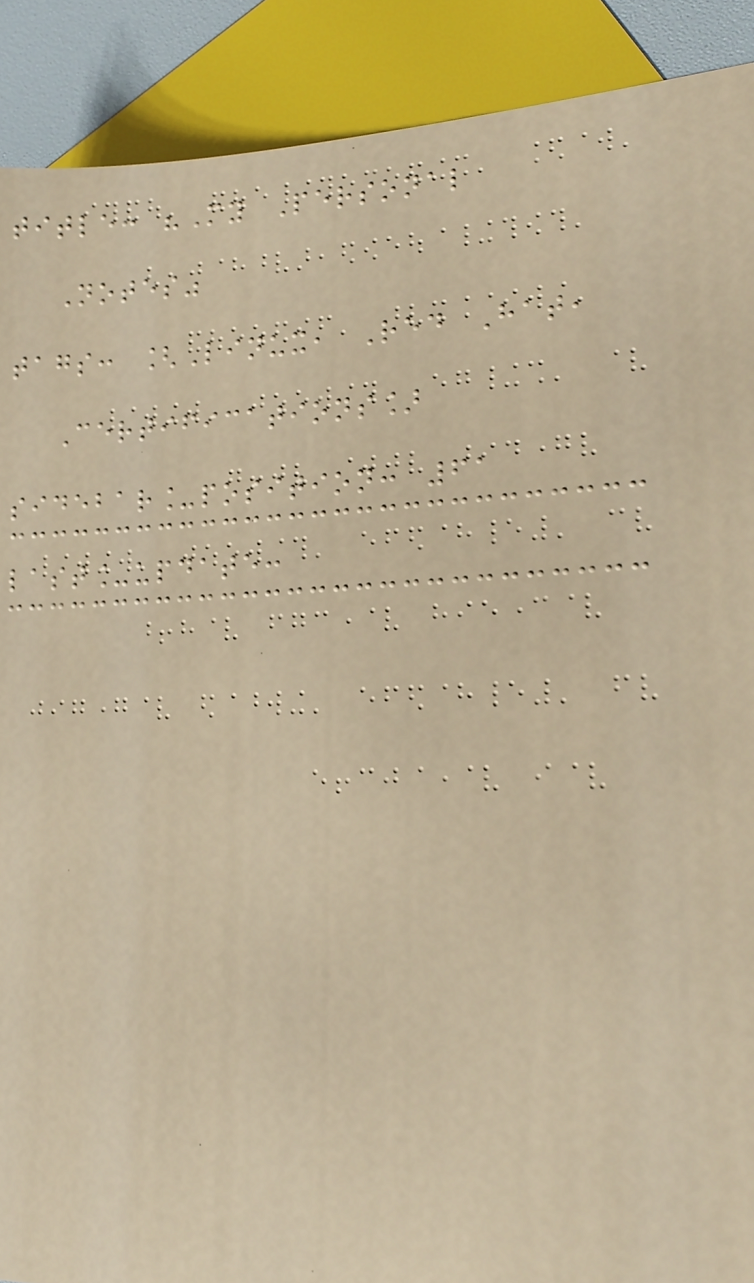title: "My Personal
Notes"
tags: [Linux, Red Hat,
Certifications]
sidebar_position: 61
last_update:
